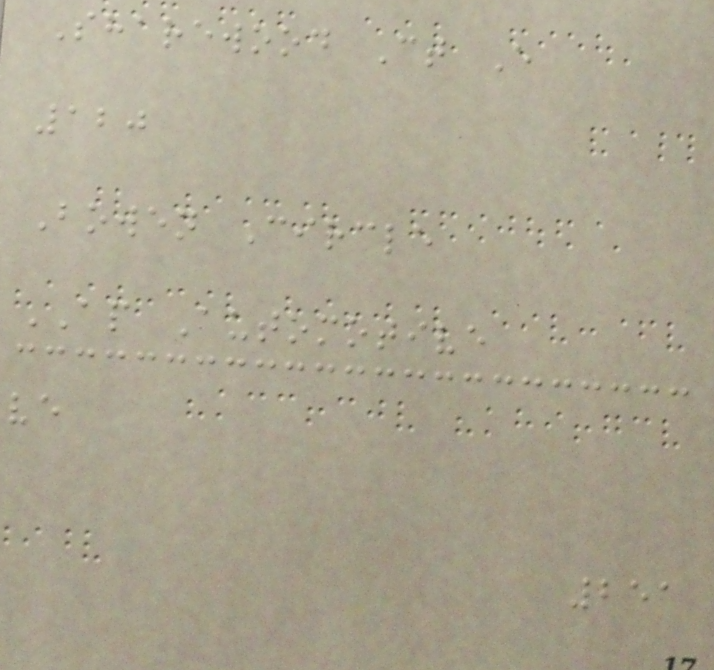Sharewood Ct E
120
Bowen Circle
AP Automotive
ve
251
